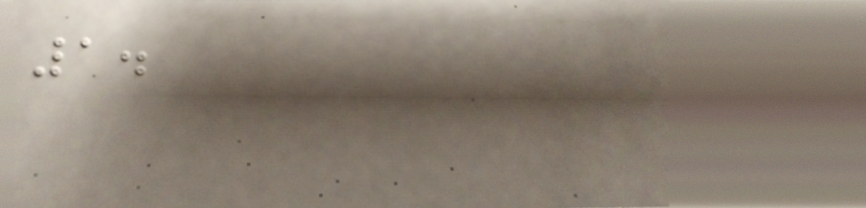1.
